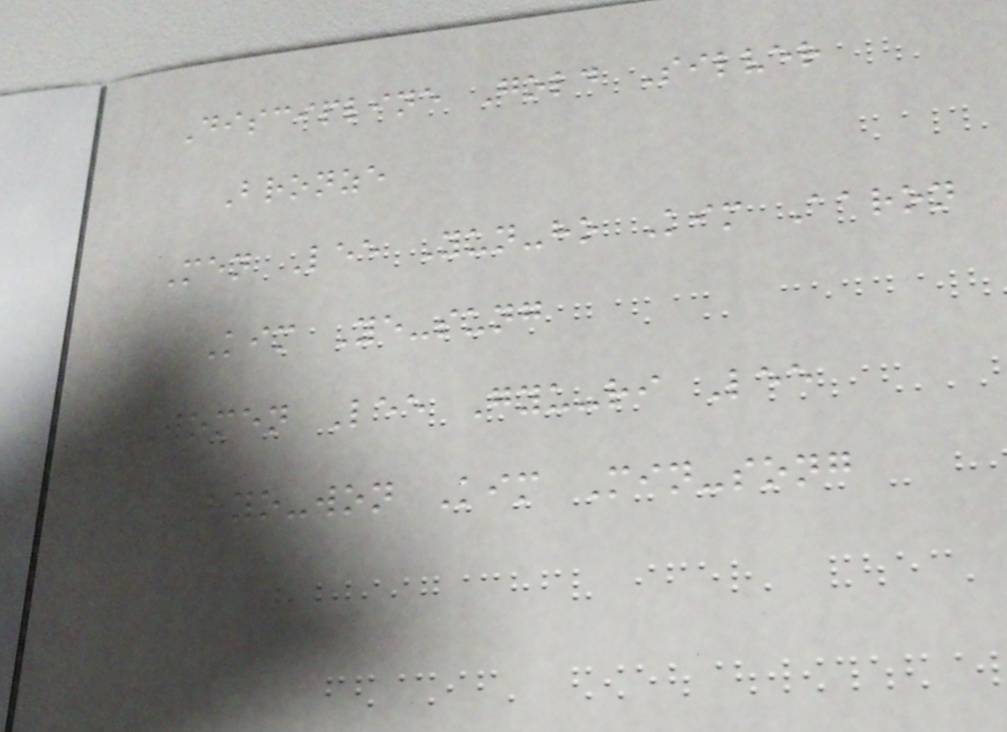Discipline Gold Silver
Bronze
Men Lee Yun-ho Kim Aaron
Kim Ye-sung
Women Lee Gyu-ri Lee
Hyo-won Kim Min-song
